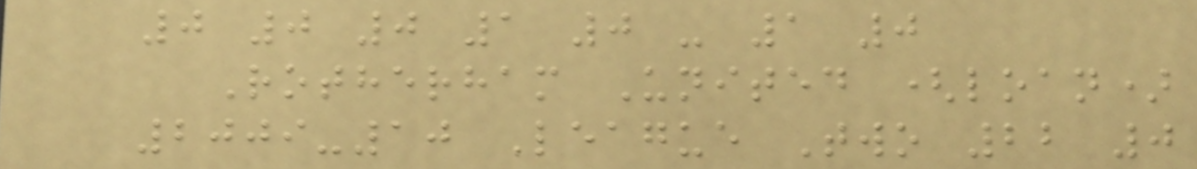0 0 0 1 0 - 1 0
Rotherham United (loan)
2009-10 League Two 22 0
